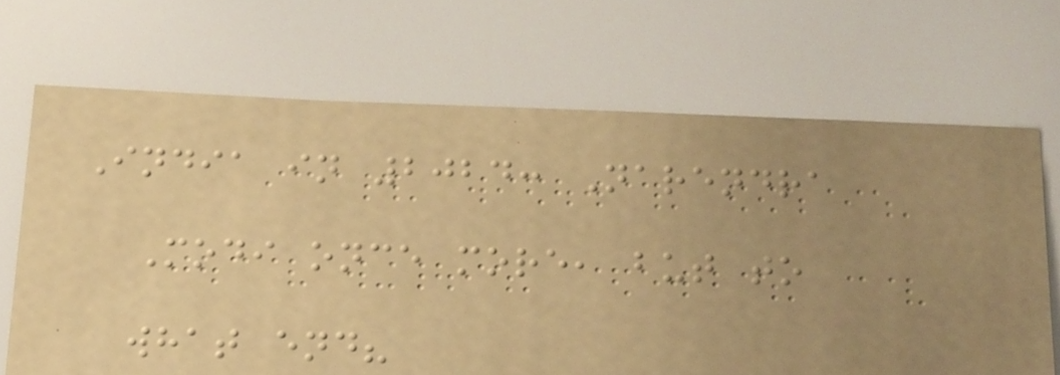India in 2024: Narendra
Modi once more, but to
what end?
